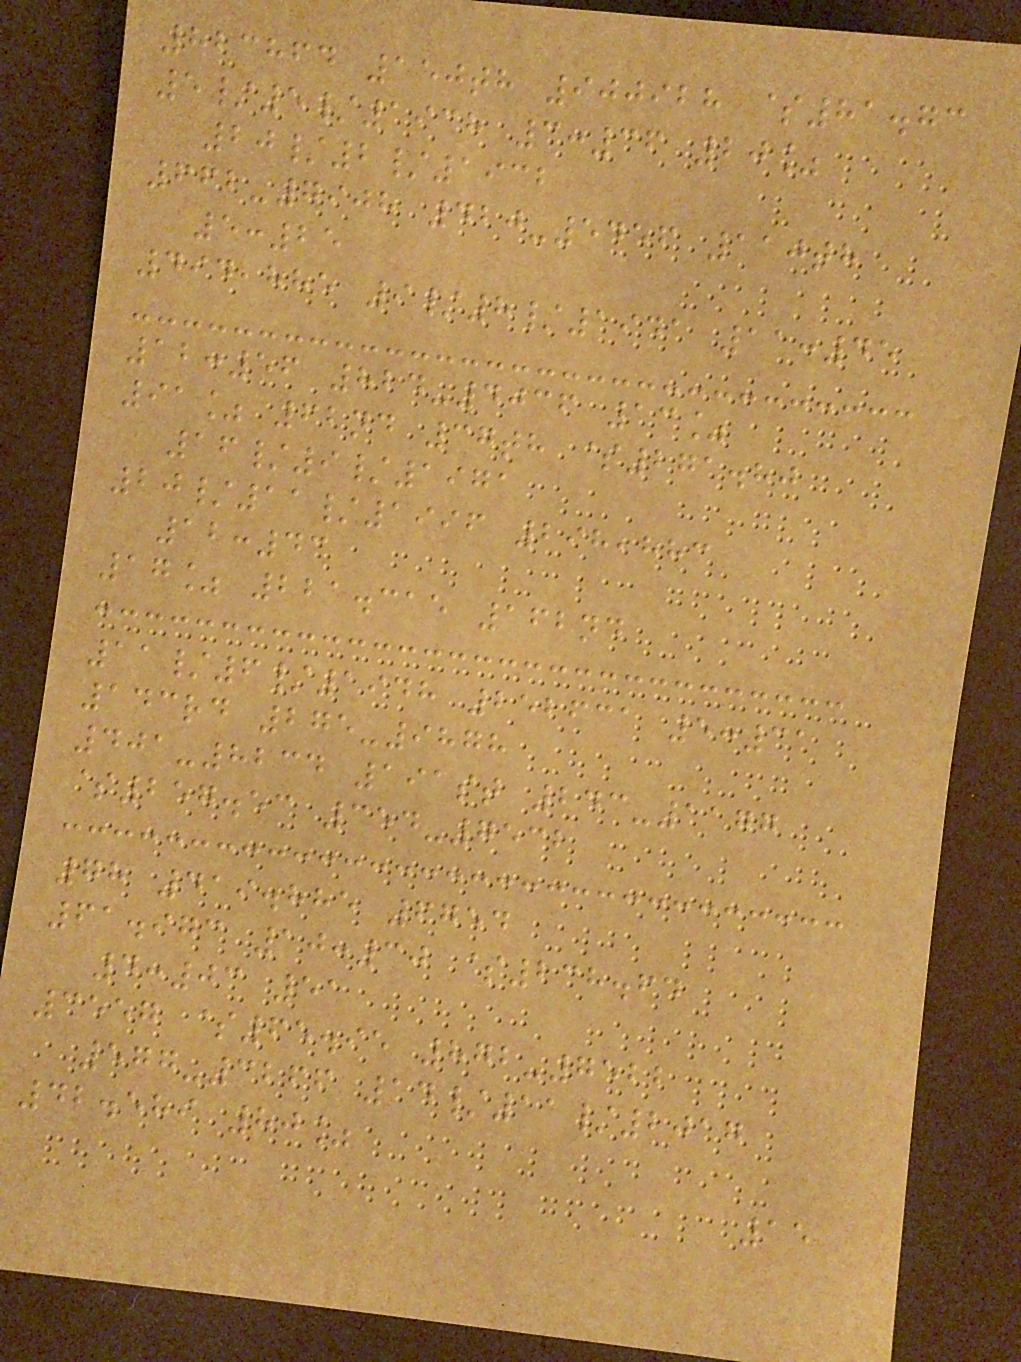823864 150th 900928 $81.73
5/5/1938 3:36 20%
20/2/1932
662-7908 420-5456 110th
5:25
494,885 9/8/1941 11:45
12:56 824-4036 13%
91% 62nd 37th $271.80
16/9/1971
20/11/1996 298,883
12:43
17% 221.315 162nd
11/6/1948 252631 5:31
143rd 275-9878
401-8234 191st 243-1177
$257.53 354-7532
78 419.885 6754
61.973 10:30 $238.64
4:03 51
3557 $65.95 872-7522
577-3266 14/11/2017
42.589 80%
15
